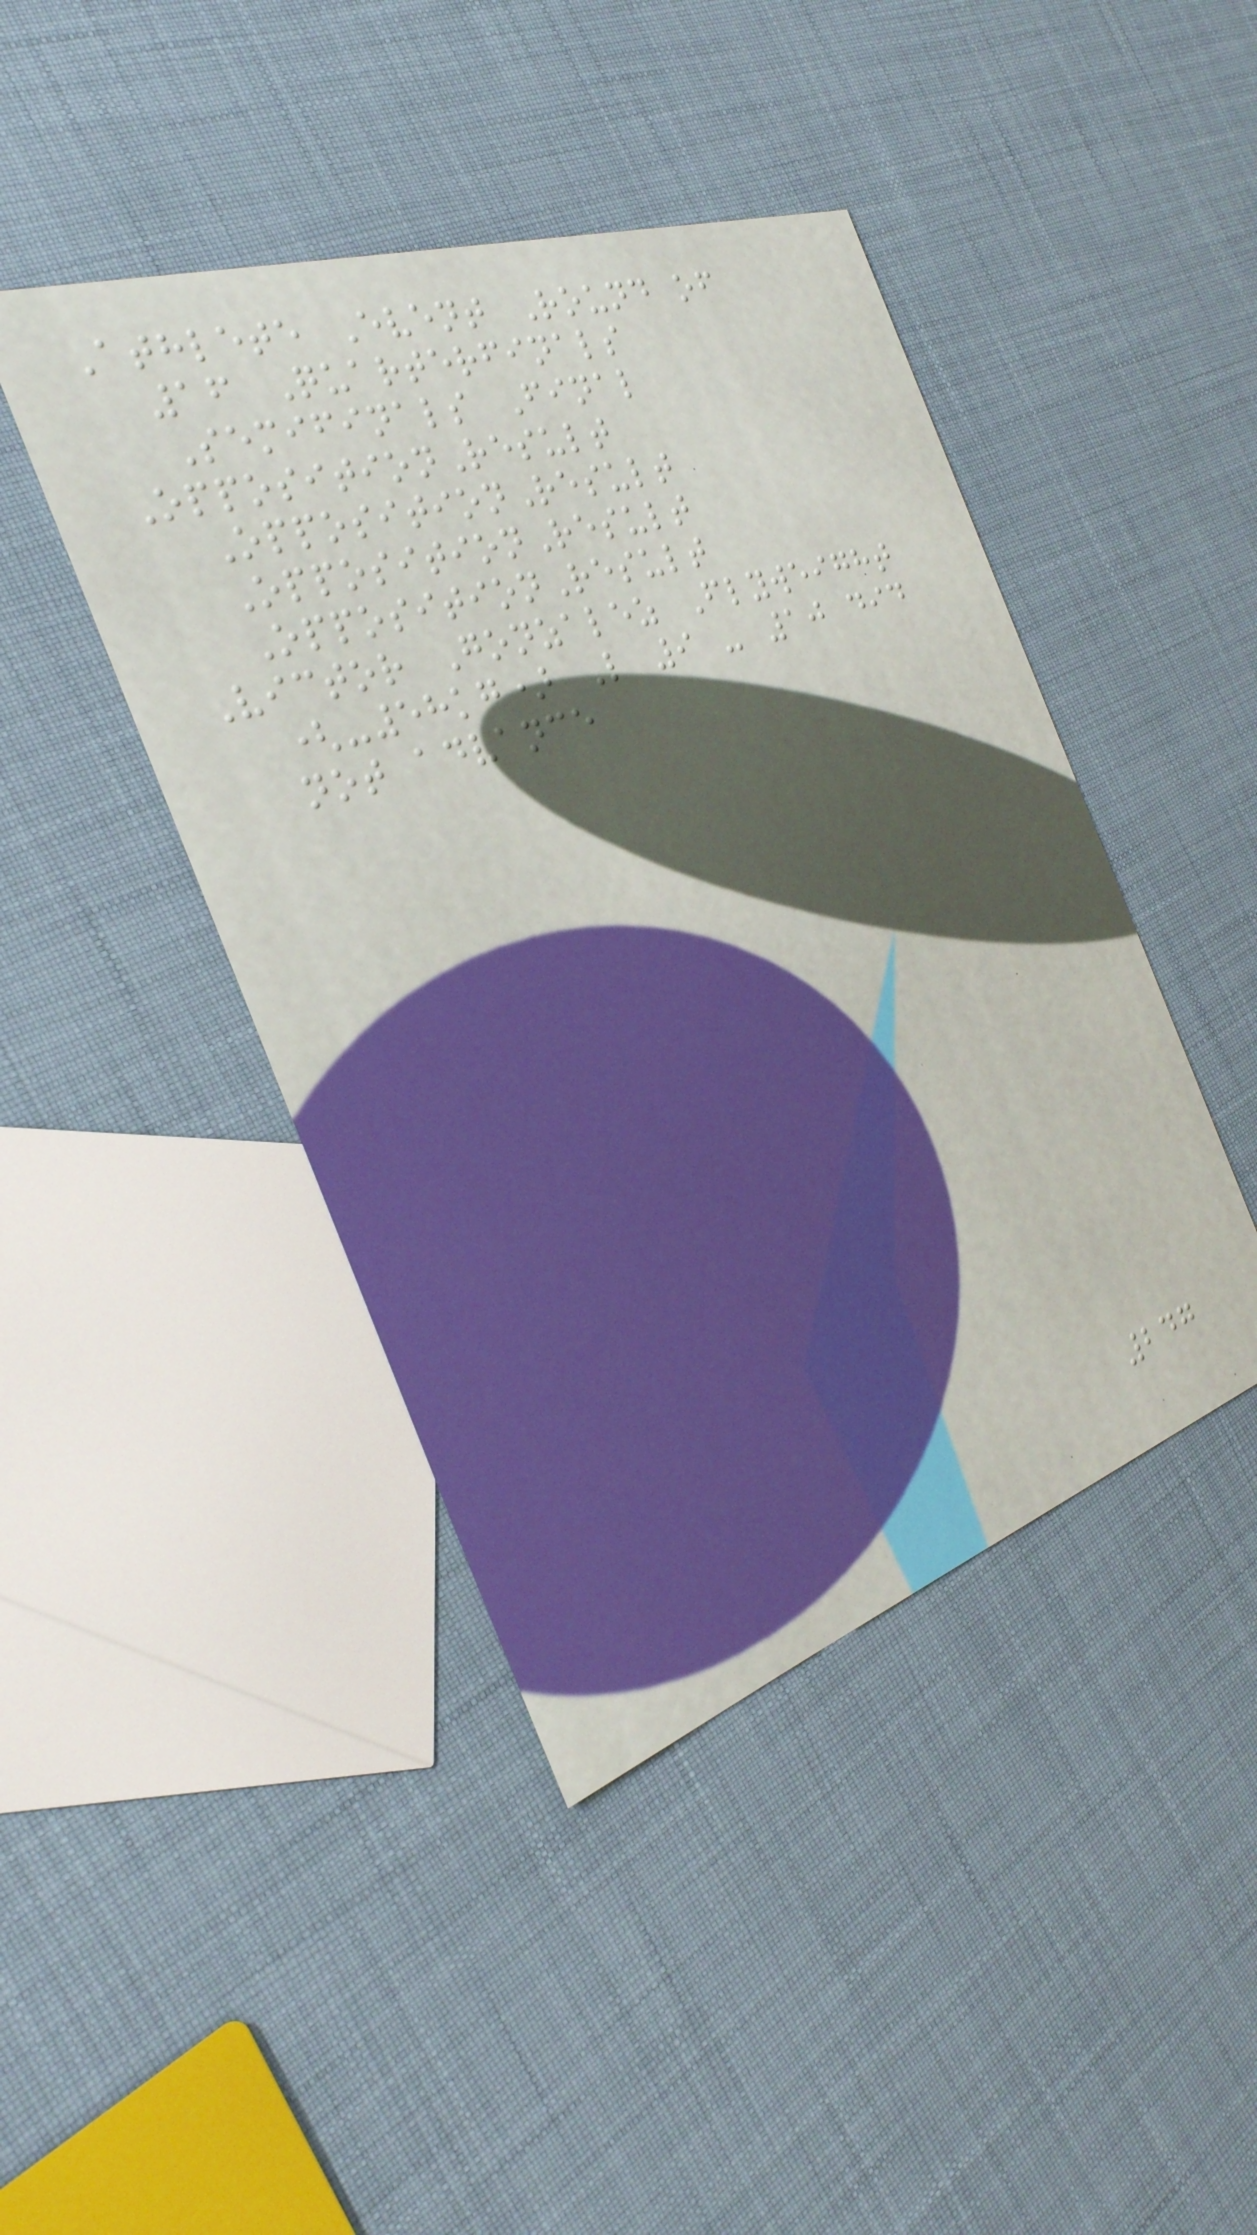Athlete Event Round of
16 Quarterfinals
Semifinals Final
OppositionResult
OppositionResult
OppositionResult
OppositionResult
Victor Gonzalez Flyweight
(-58kg) L 9 - 10 did
not advance
247
